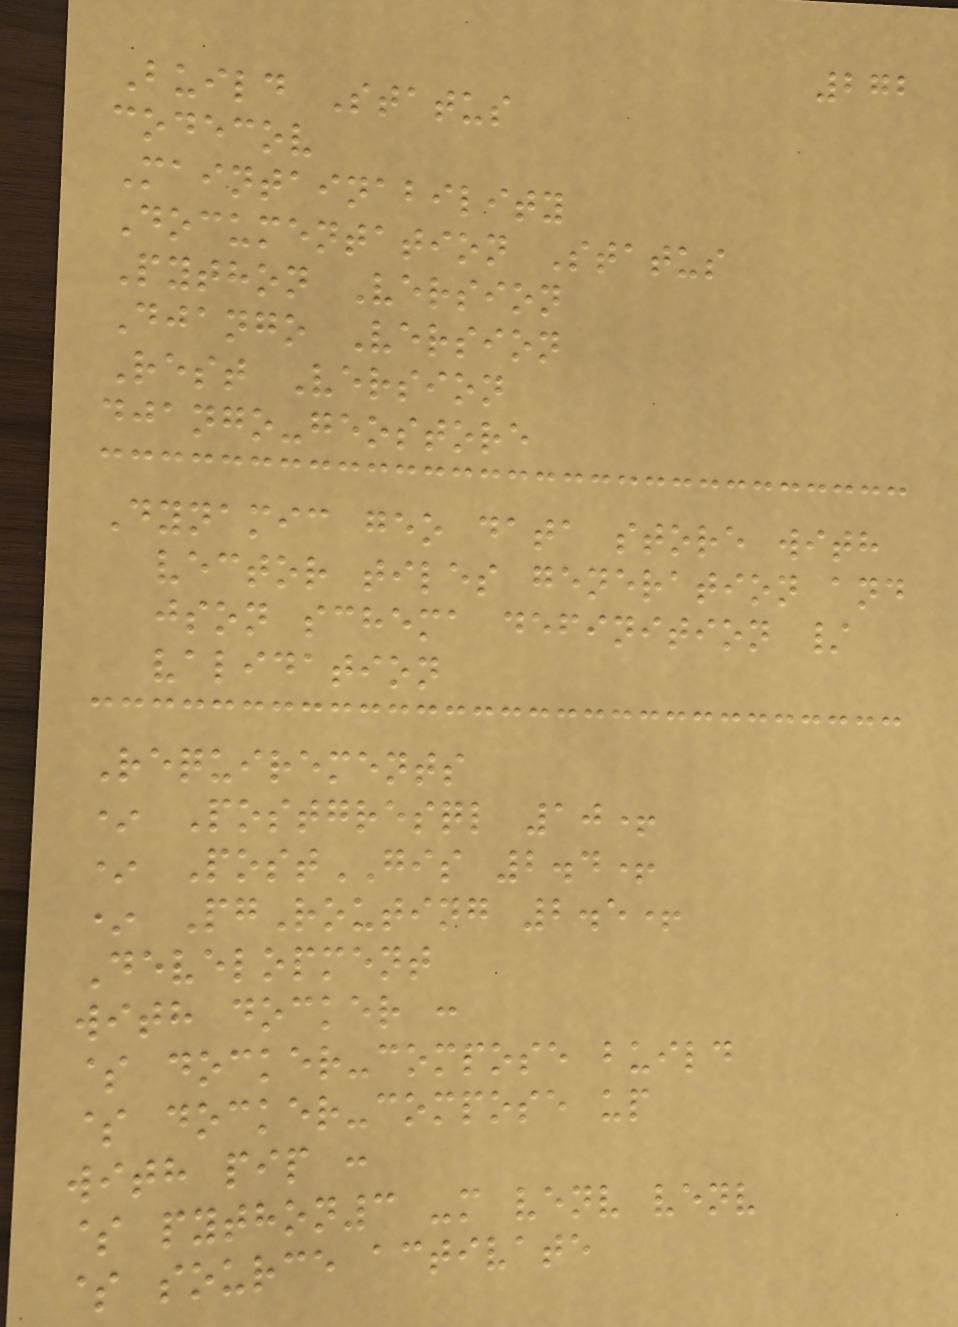272
Build Status
codecov
Maintainability
Documentation Status
Python Version
Django Version
Rest Version
django-geostore
Dynamic geo data store with
vector tiles generation and
json schema definition /
validation
Requirements
* Postgresql 10+
* PostGIS 2.4+
* PgRouting 2.5+
Development
with docker :
$ docker-compose build
$ docker-compose up
with pip :
$ python3 -m venv venv
$ source activate
